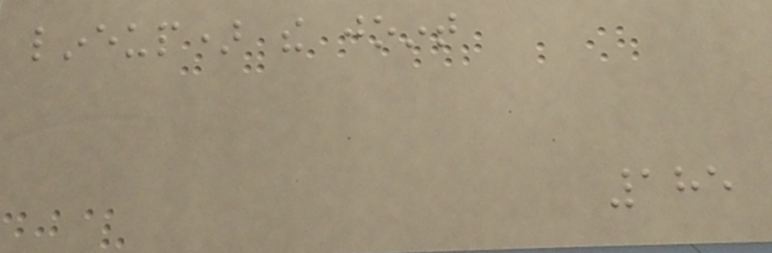lineup) the joint
185
